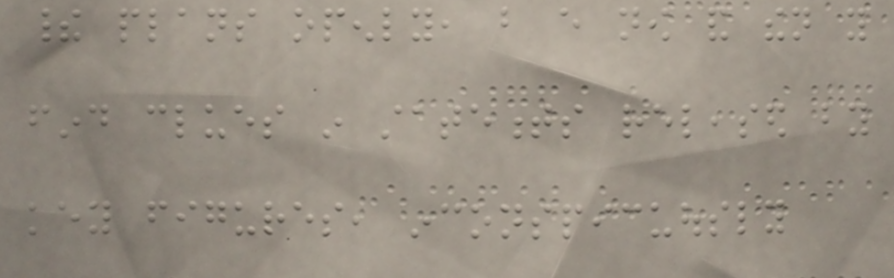their plans openly, but every now and then you
find clues in statements released by
key figures, inconspicuously
